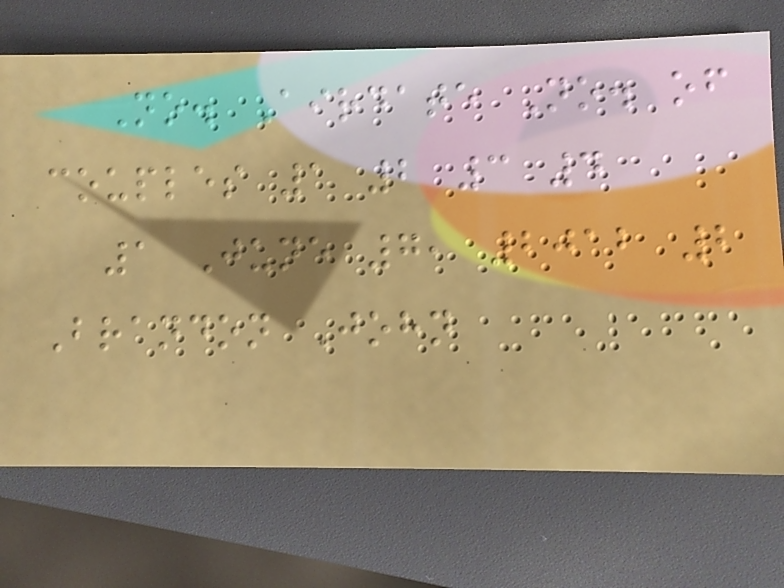No. Airdate No. of
couples 1 2 3 4
1 June 7, 2012 2
Brandon John
